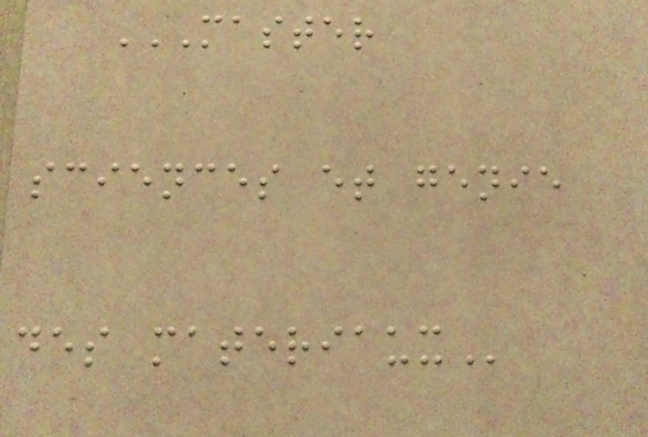MASTER
SCIENCES ET GENIE
DES MATERIAUX
